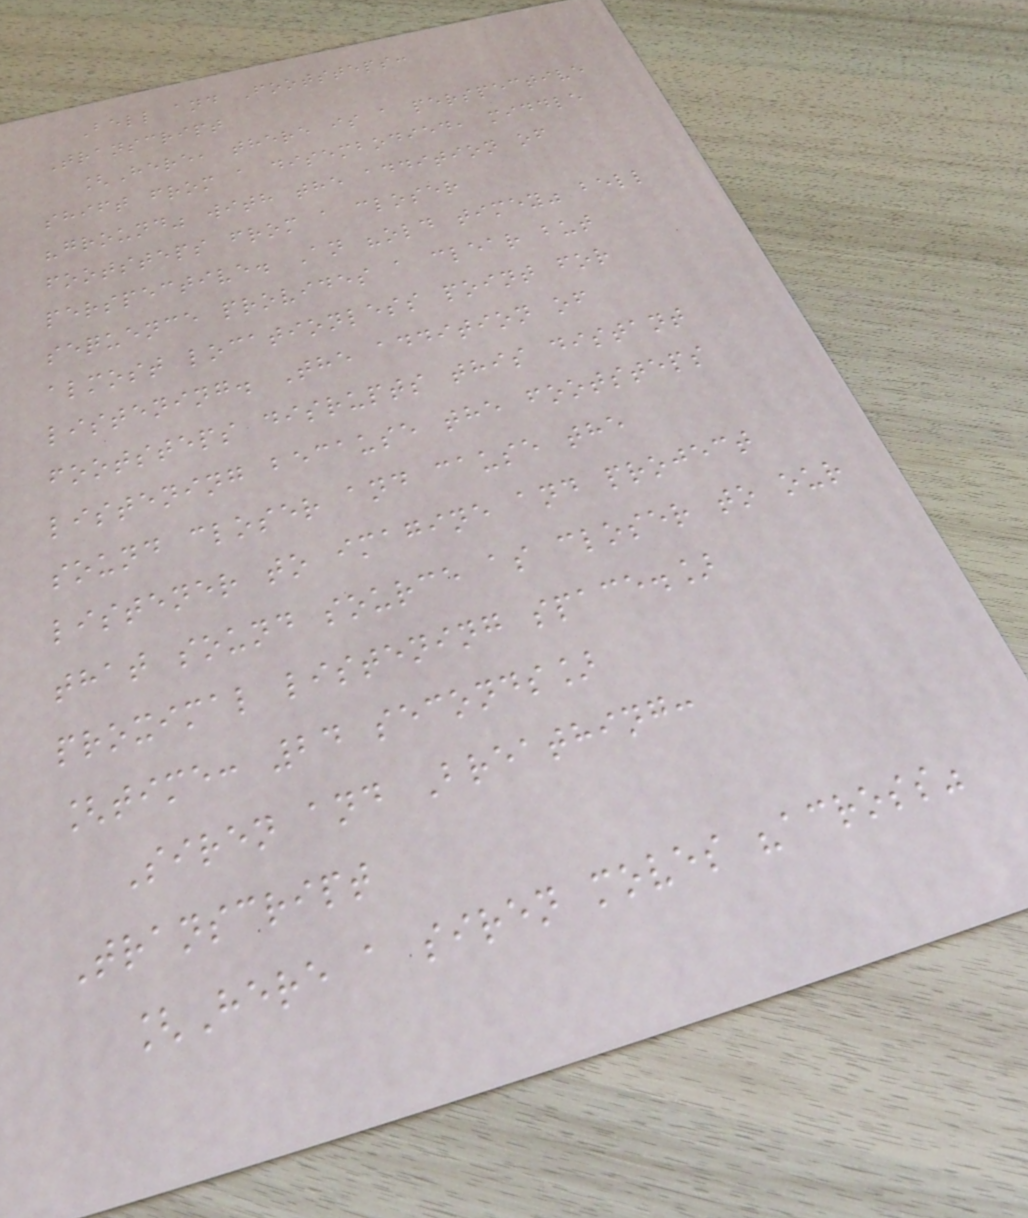Bell and Footsteps:
Transcript
[Here, there is a perspective
shift from a disembodied, middle
"ground" with the addition of
footsteps from a closer
perspective. An "old timey" bell
sequence provides a clear but
almost locationless point for
listening. The addition of
footsteps disrupts this distant
listening because the footsteps
sound closer and cause the
listener to imagine and project
that sound source as closer to our
proximal listening space.]
[time: 24 seconds]
Siren and Breathing:
Transcript
[Here a siren moves "across"
